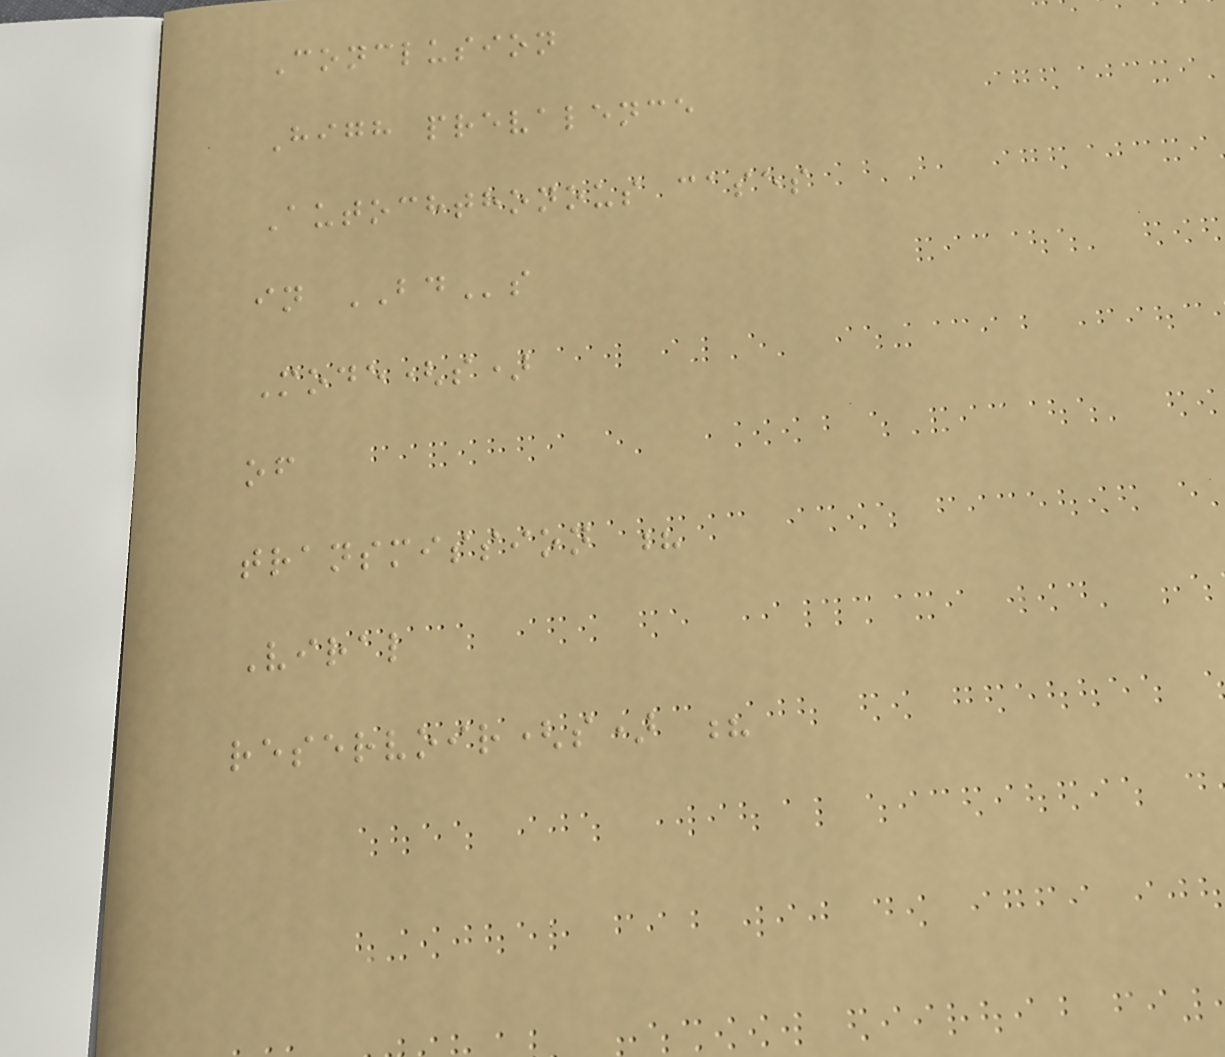Conclusion
High prevalence
Autochthonous cases
in BDs
Mode(s)
of
transmission ?
Viral
reservoir(s) ?
